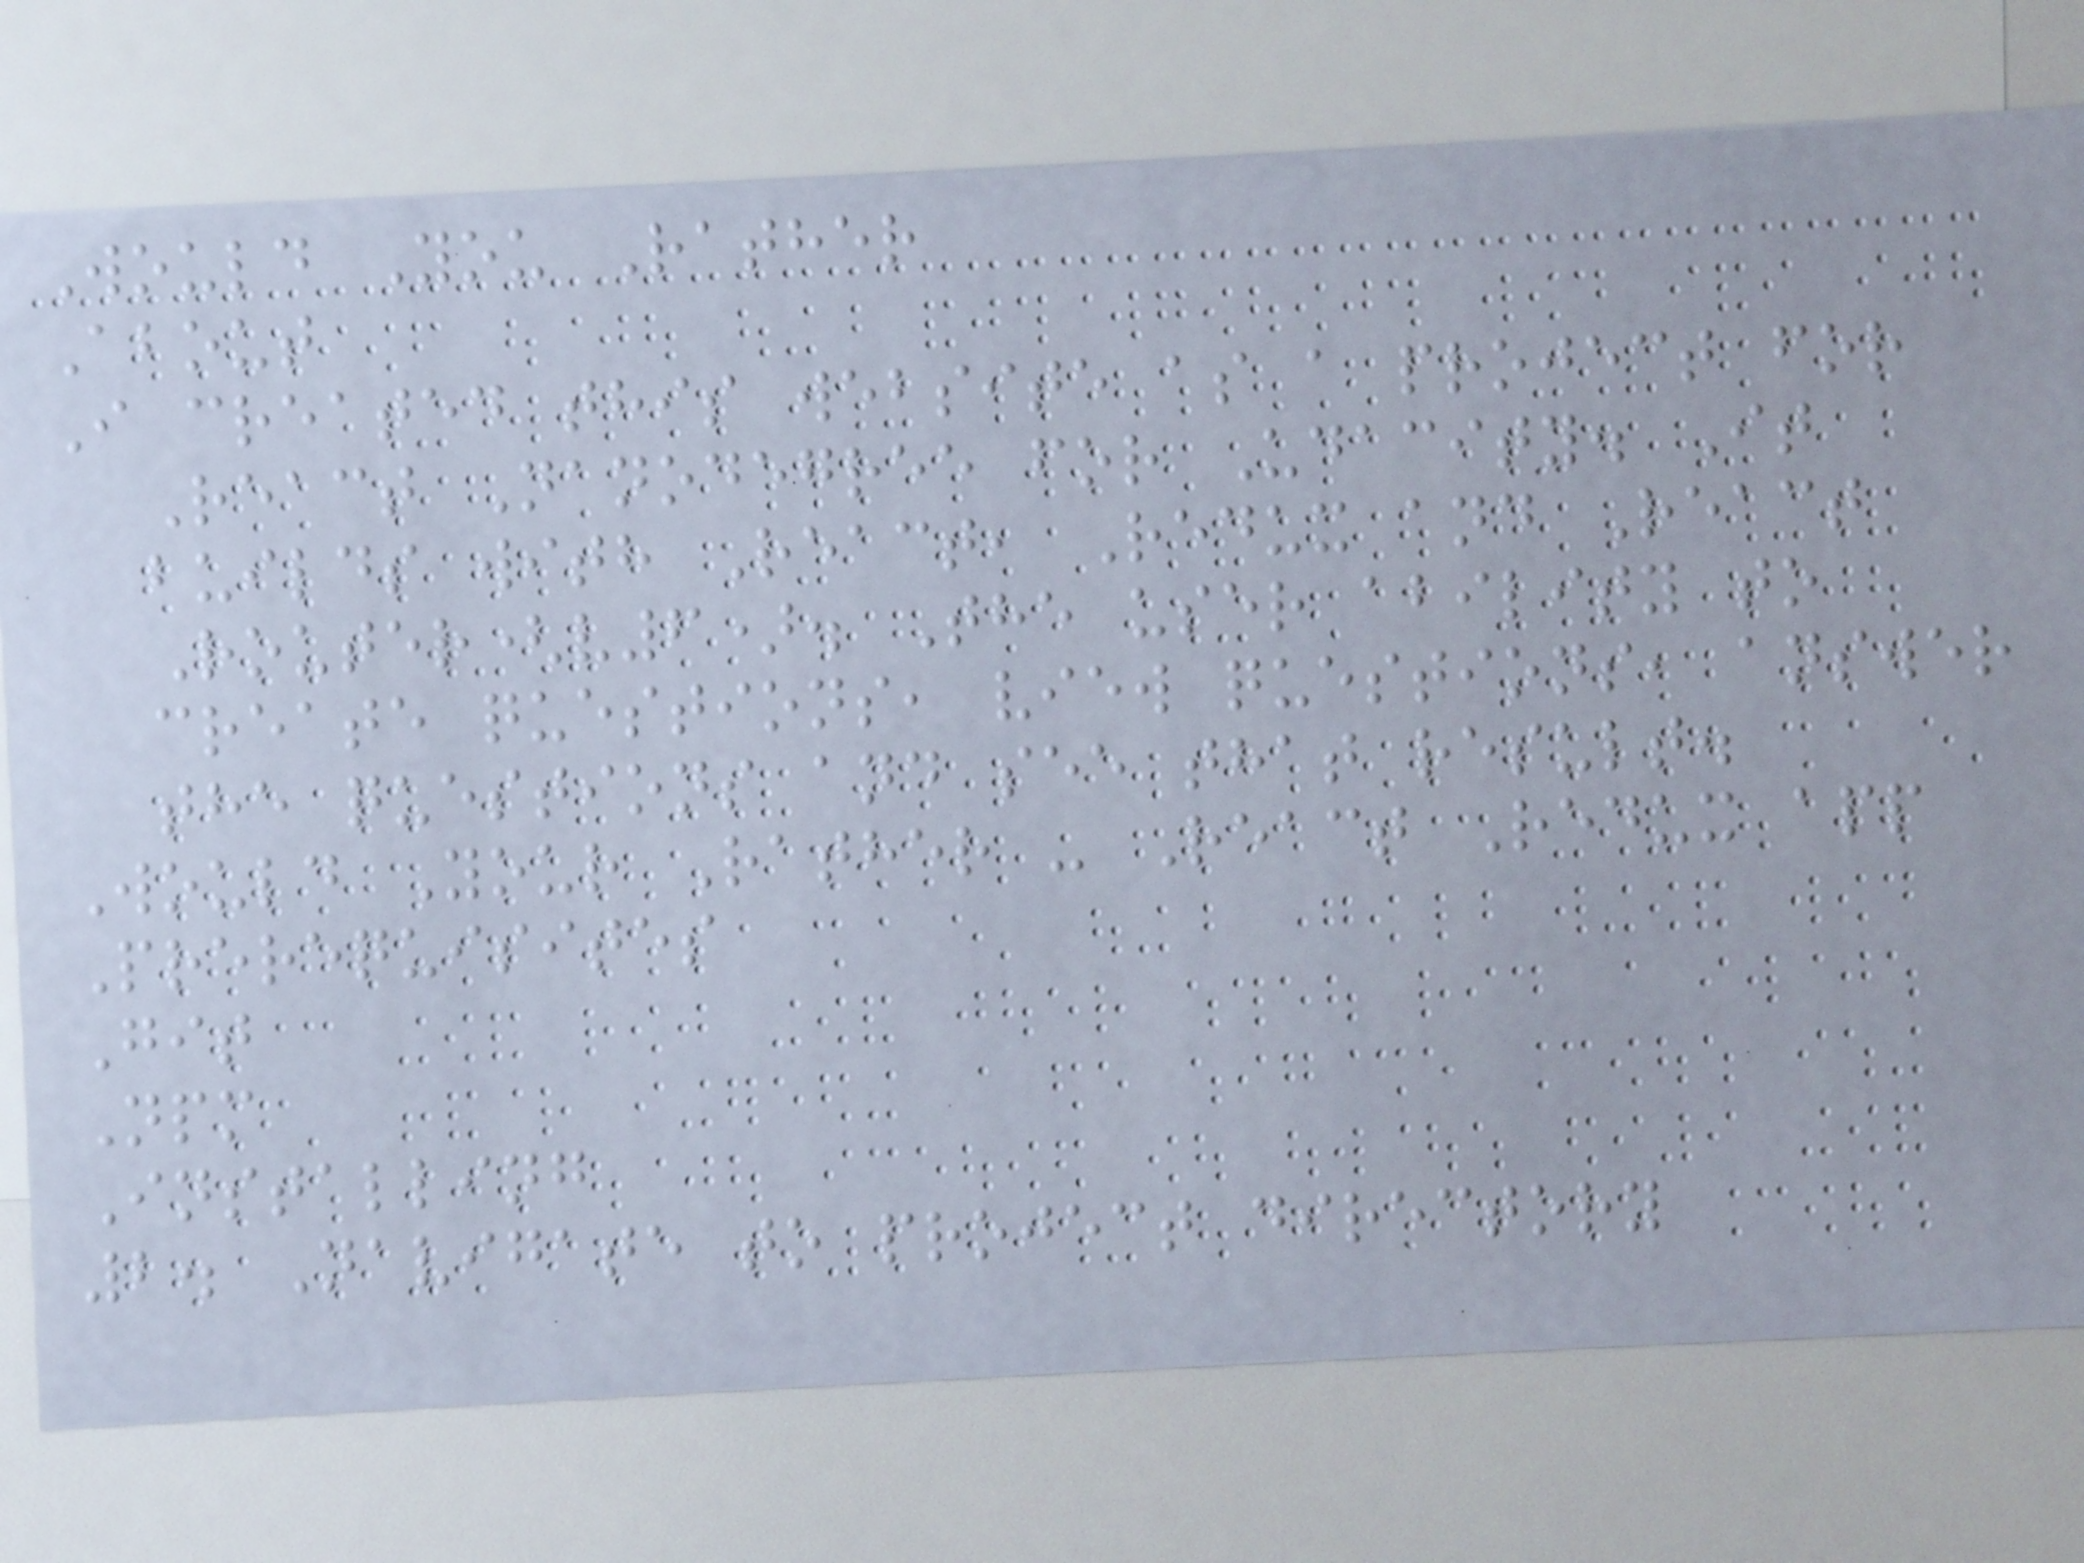Would You Rather
About
I created this website as a project for
React Nanodegree for Udacity. It
builds with React, Redux and React
Router(v6). The user ability to
create questions, view questions, answer
the questions and see that result.
Would Your Rather - React Redux app
Prerequisites
Git
Npm
Installing
2. Navigate to project directory
